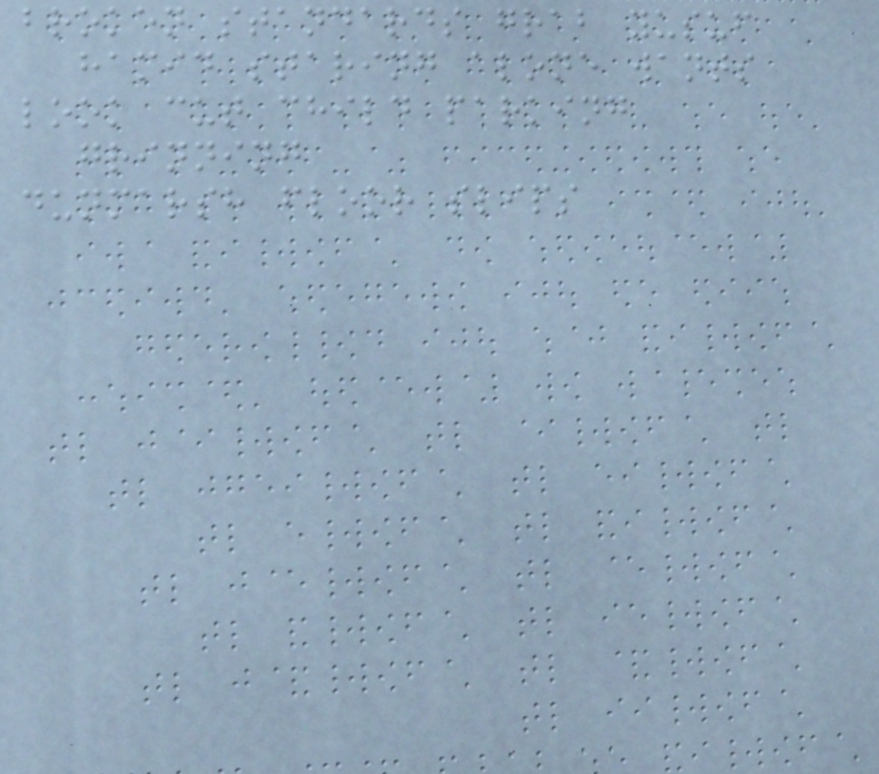broken standards grab yusuf
hamid staring alone wants
look cut child parking
grinning
dunmarsh floor slips
